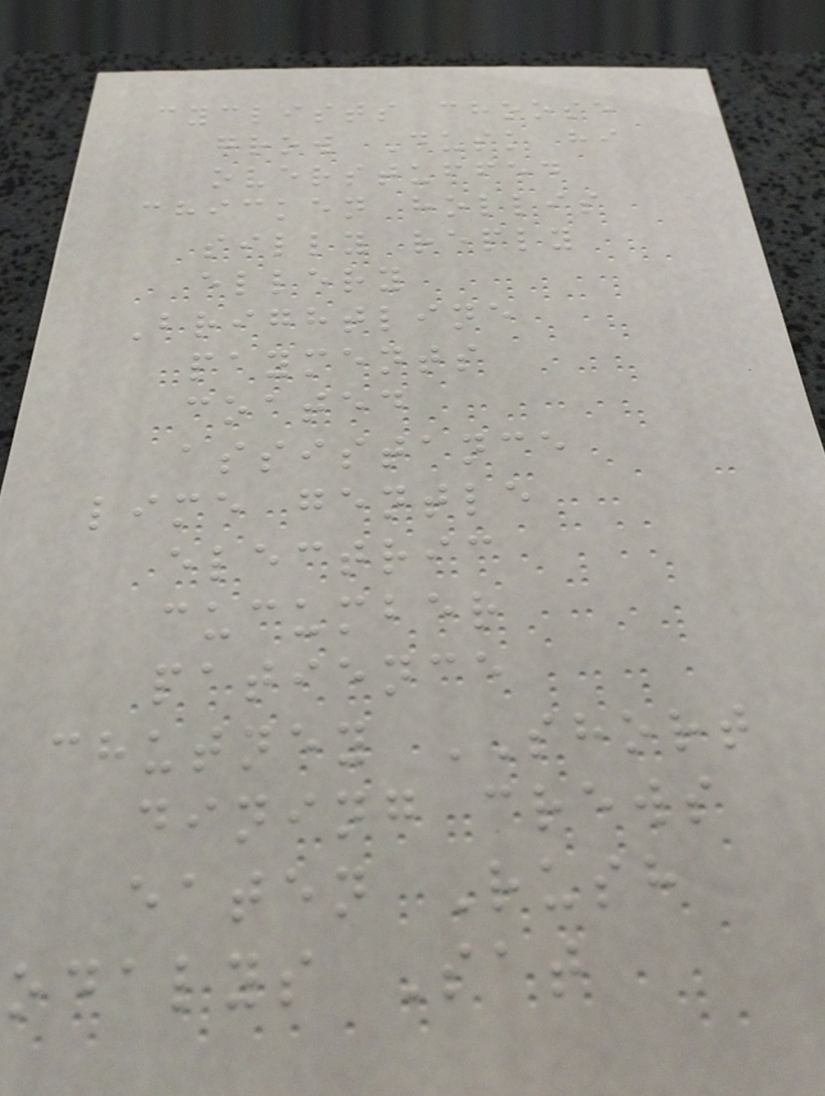cyclists choose
grow Dusk hi
overstuffed
chicken hollis
silly reply
ellery
Brightline
payments
coated
assistance
lime gentle
electric
cucumber
patience
chutney SHORT
dining crews
eaten Rush
odalys Sat
